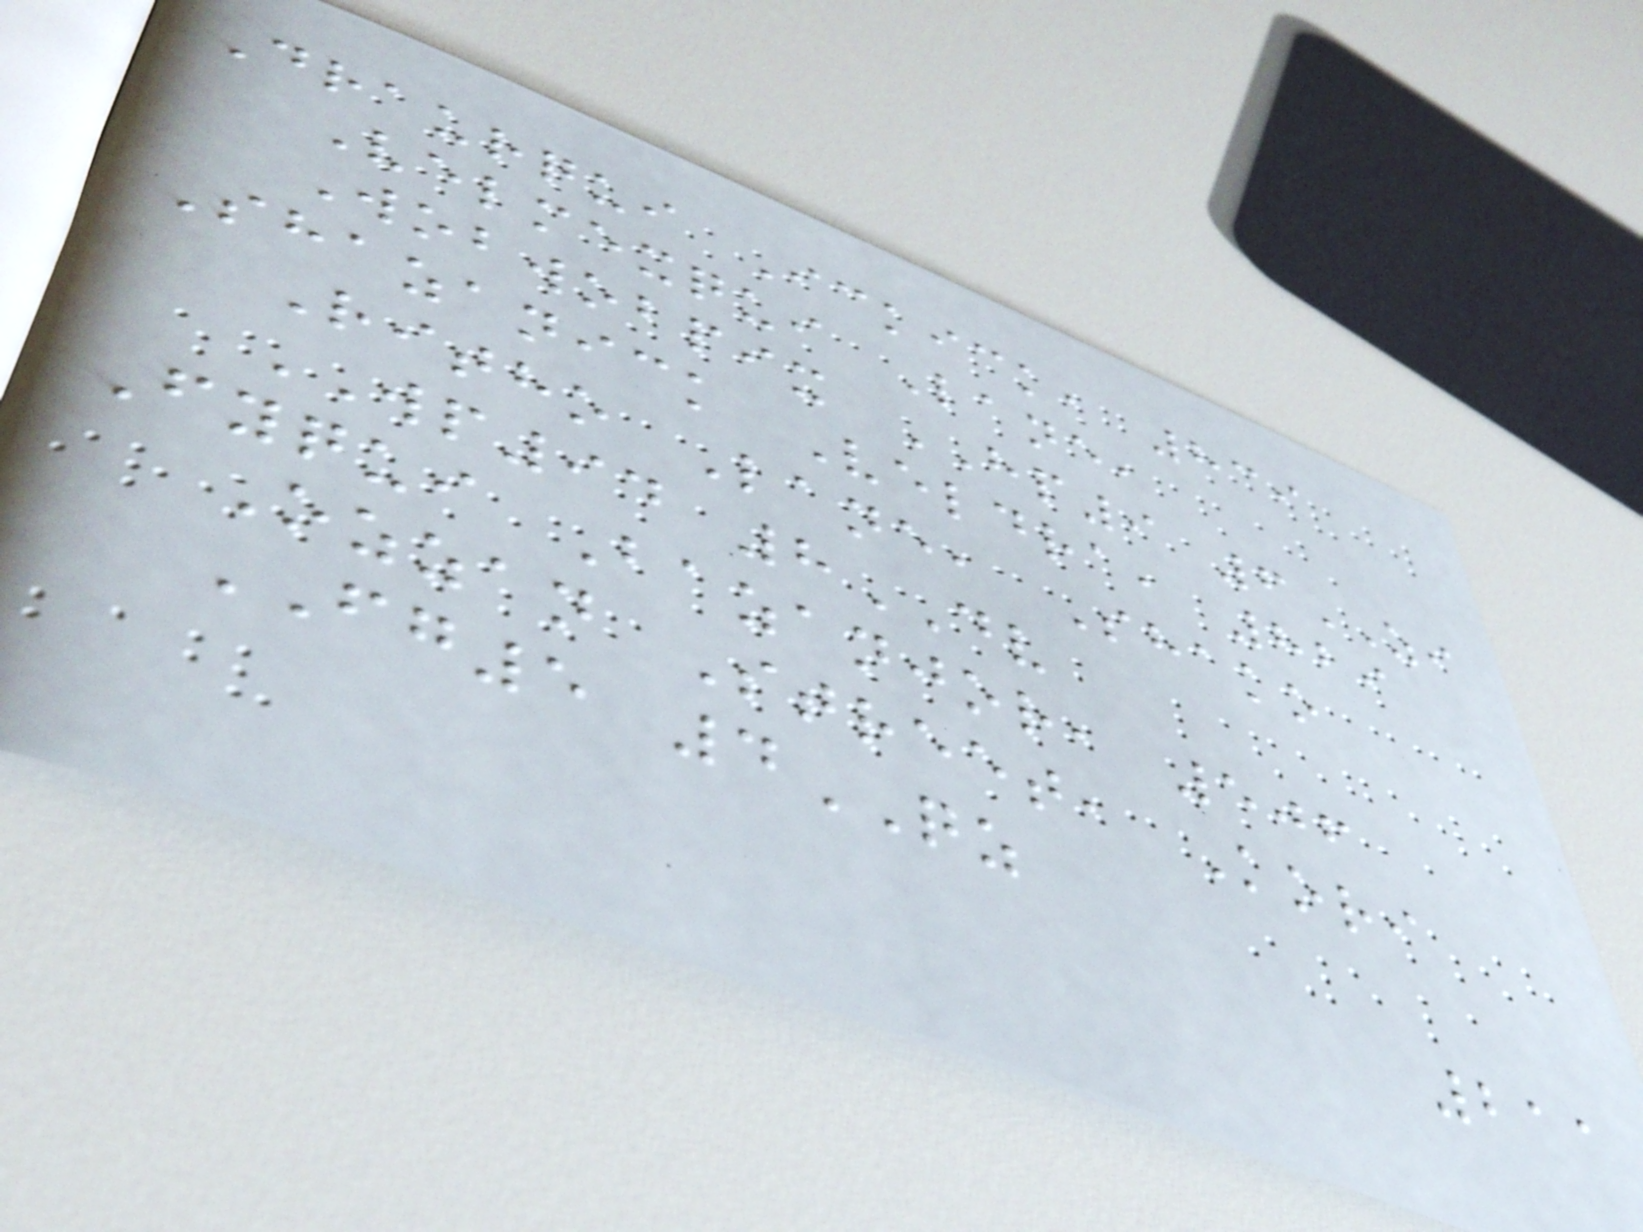Draurqui Ickick, 839
Velmexqui Lane,
Wobwobpix HP9 6ZI
Shazanick Veldra, 829
Ritho Lane, Shako
WP94 8DV
Fyqui Bazanjor, 506
Ozzan Street, Kori
FG5 4QZ
211
